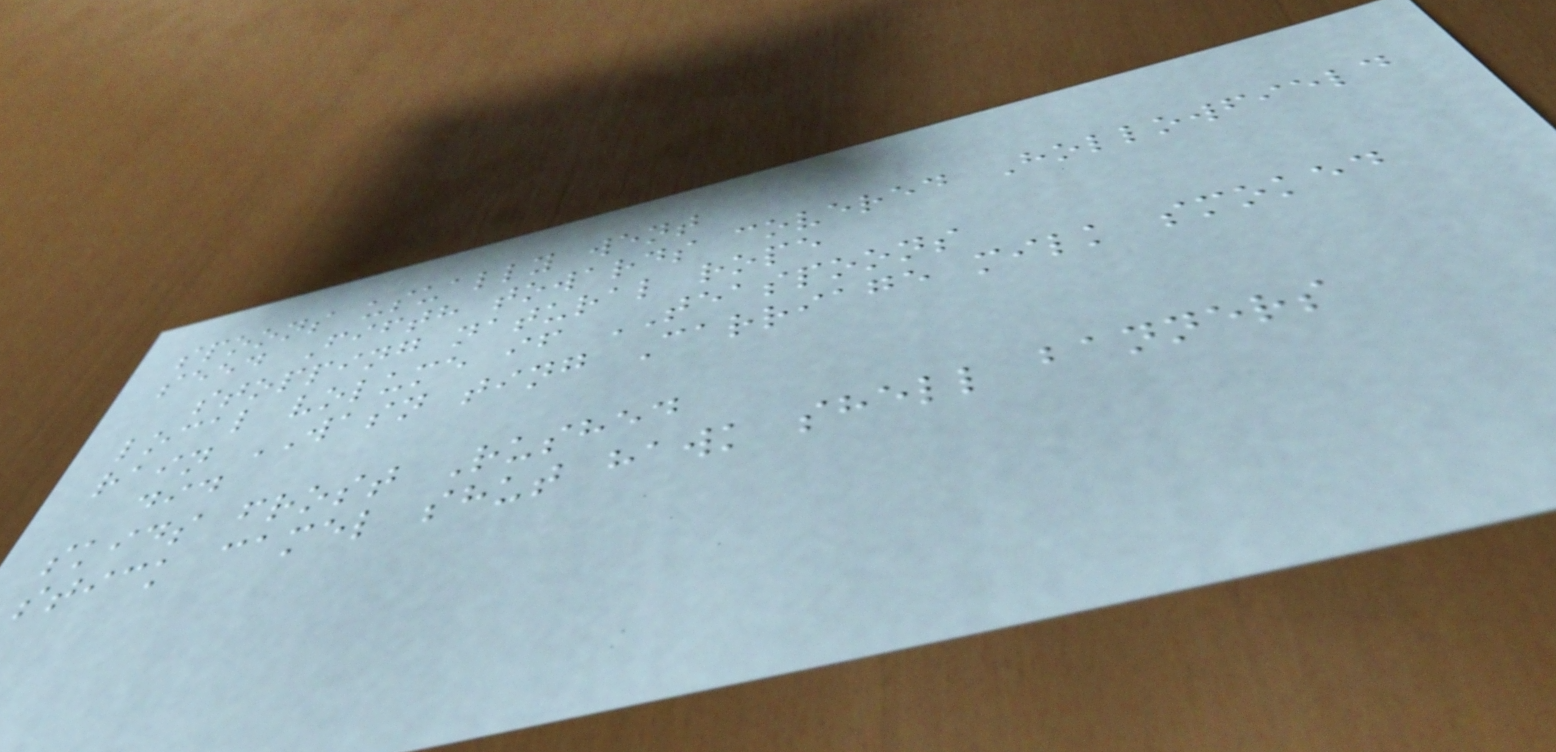spoons usually went
seed Fifth towards covered Hollowfield
stopping natural rope
local volume if TEASPOONS
rain WASN ting Carriage milk smoked
did
skids frost Rushed
stick camel shut hawk shell banners
